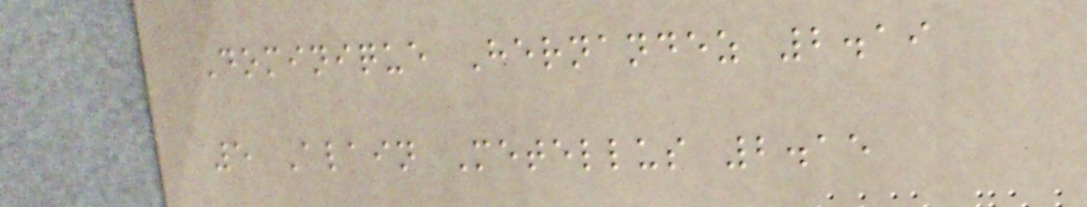Dominique Hernandez 2.19
5 Alain Metellus 2.15
